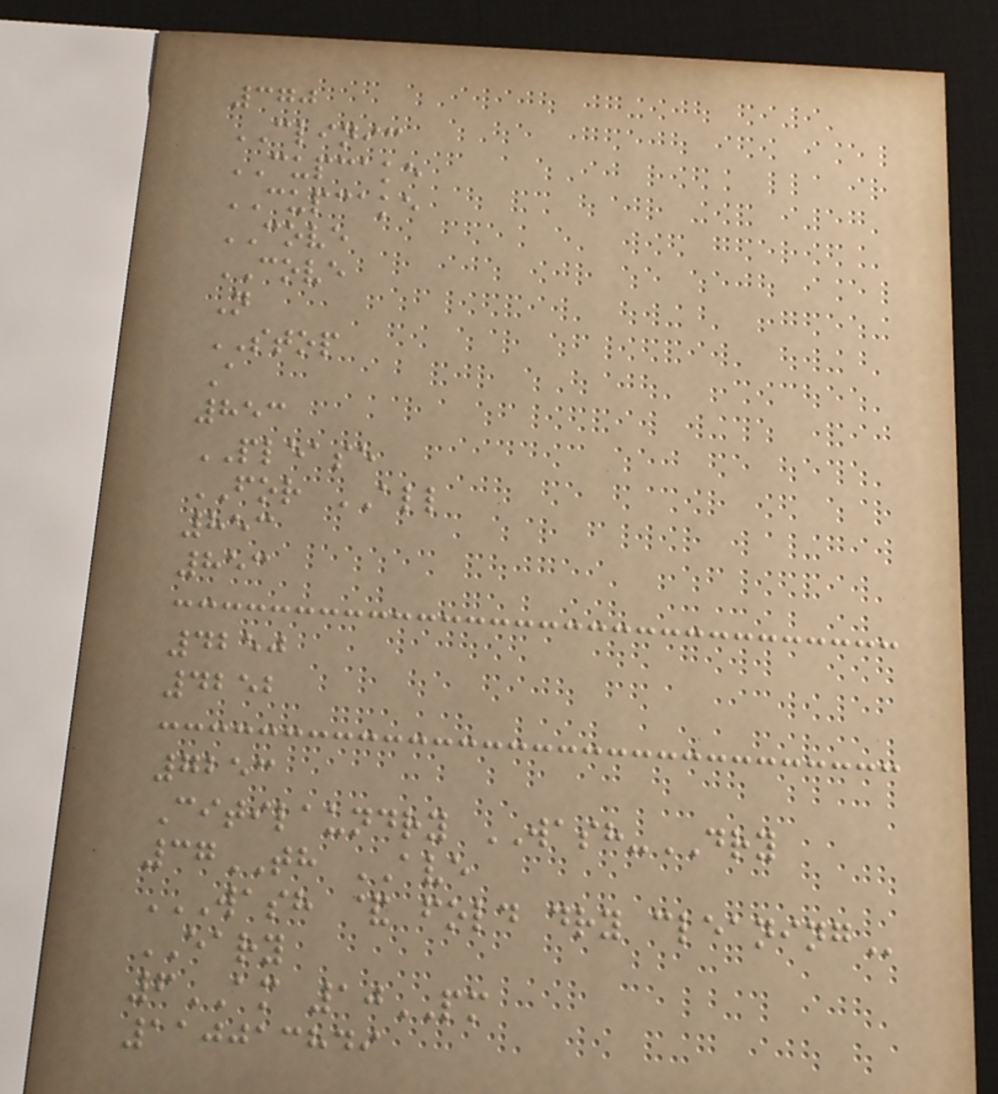370
CLINIC
CUPCAKE
CUPCAKE
COVE
COVE
N
STOP
A
853
PLEASE
FOR ALL
853
853
4250
4252
7253
Citilaundry WASH-DRY
37TH AVE
WASH & FOLD DRY CLEANING
EARY
6AM 10PM
110013849
